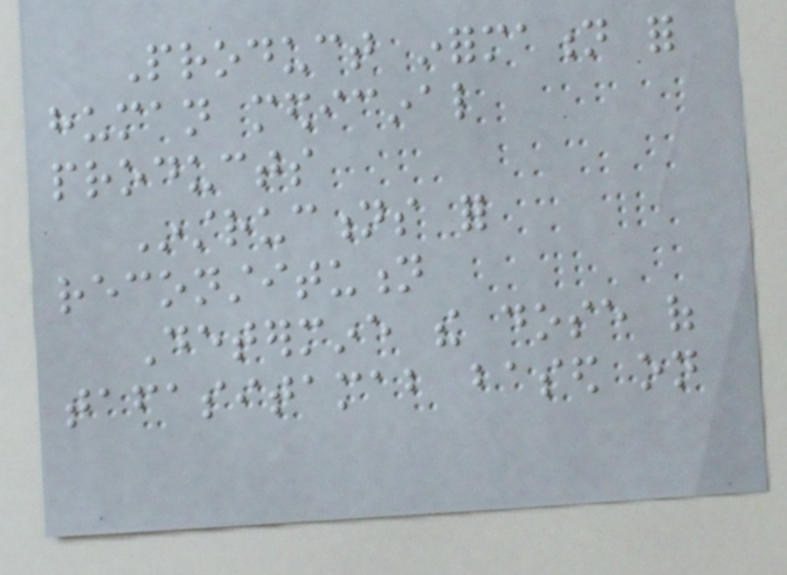Product information for
human medicinal
products
Instructions for
reconstitution
Determine the dose of
tafasitamab based on
